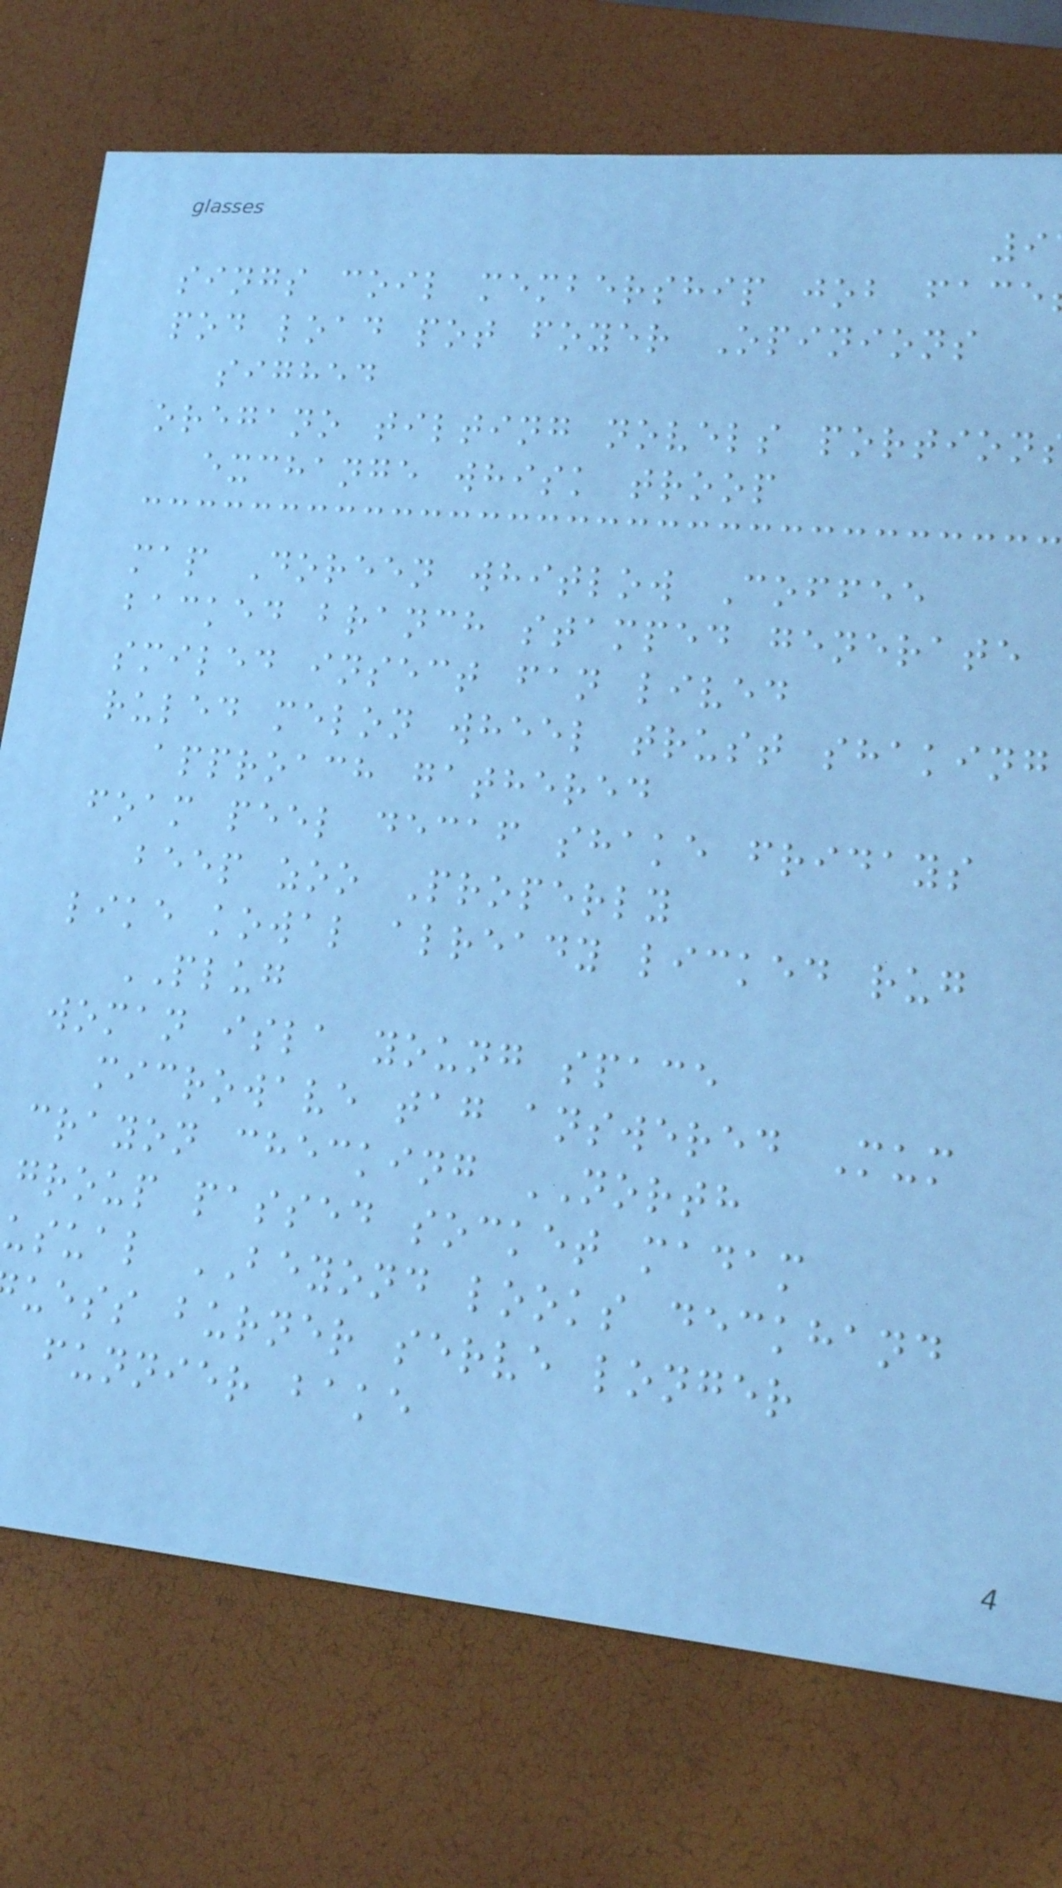sings coil membership job face
pod load pot foyer Opinions
sighed
oregano tilting novels portion
exchange whisk troop
map Doreen whitlow Coffee
backed branch stamped generate
smiled insect fan lived
ruled melon wheel trust shaking
approach gathered
foam peel decaf shake fridays
beep zoo Properly
like kowal already licked rug
PLUG
woman isla young space
microwave tag answered Mum
crayon checking NORTH
group passed socket madam
usual BEYOND looks deckhand
uess burner serve longer
funnier bake
